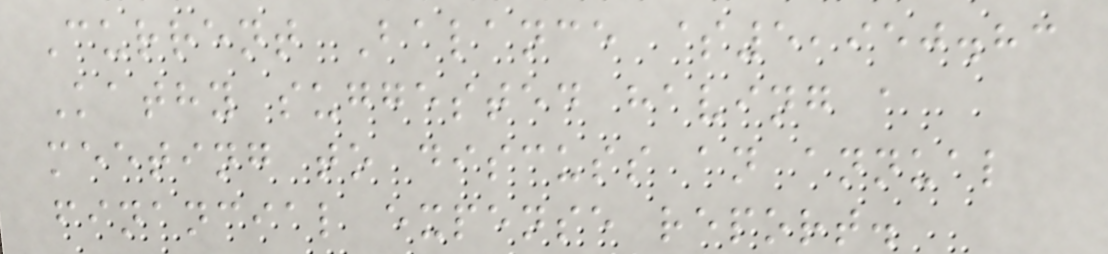Current Balance $5,950.83
Kathy suggested having a
meeting to discuss an annual
financial expense report.
